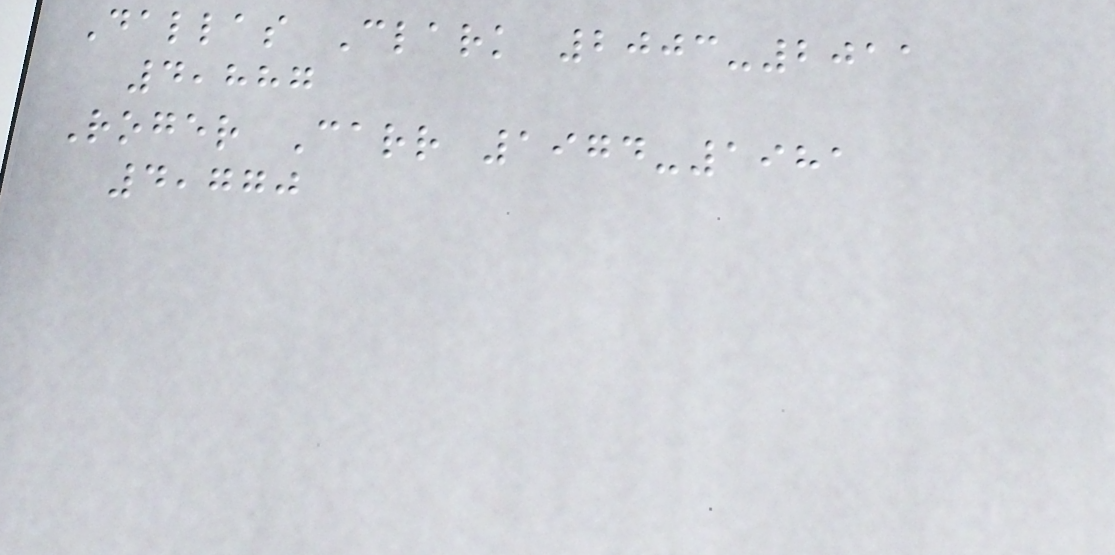Dallas Clark 2003-2011
4,887
Roger Carr 1974-1981
4,770
